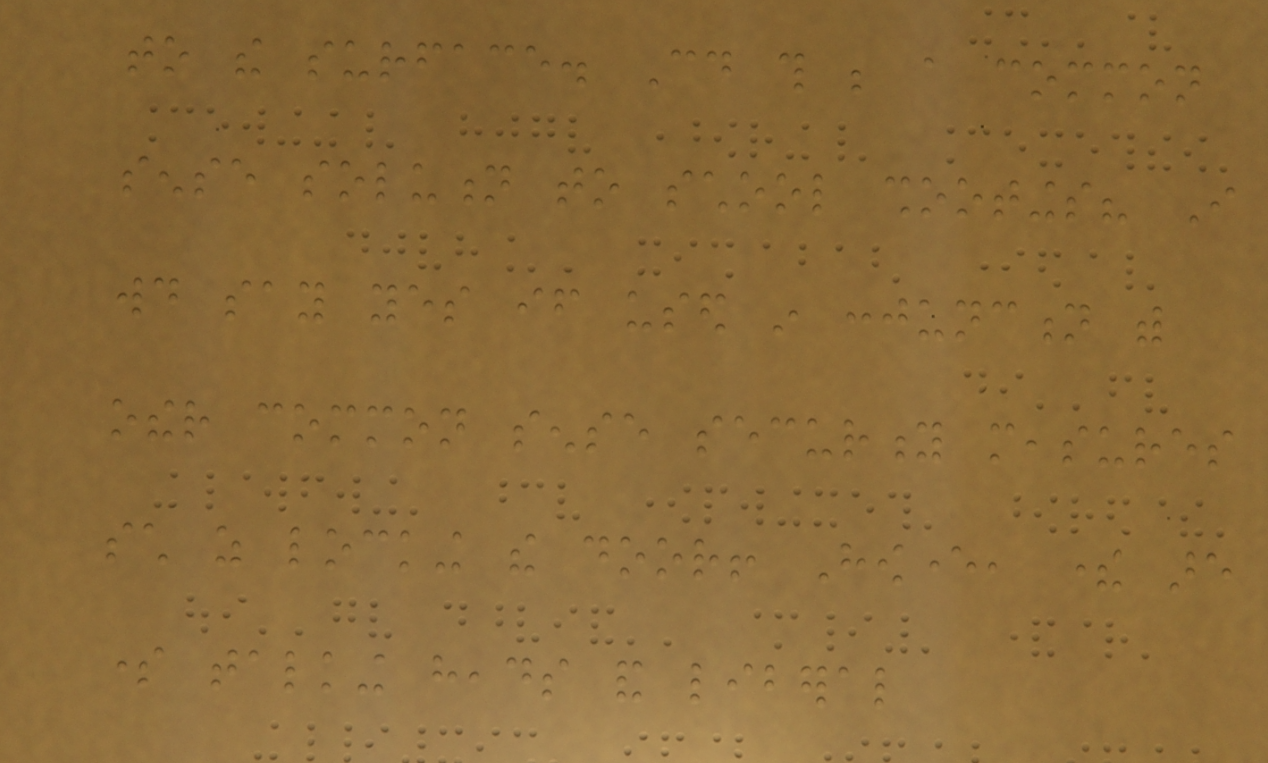to the surface. Could this be a common
sense solution to school shootings? I
would say yes if used in conjunction with
other common sense security measures
such as locking the door! However, there are
some talking heads and liberal
